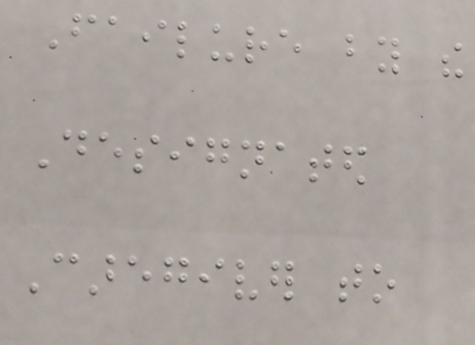Failure by the
Designated
Caregiver to
